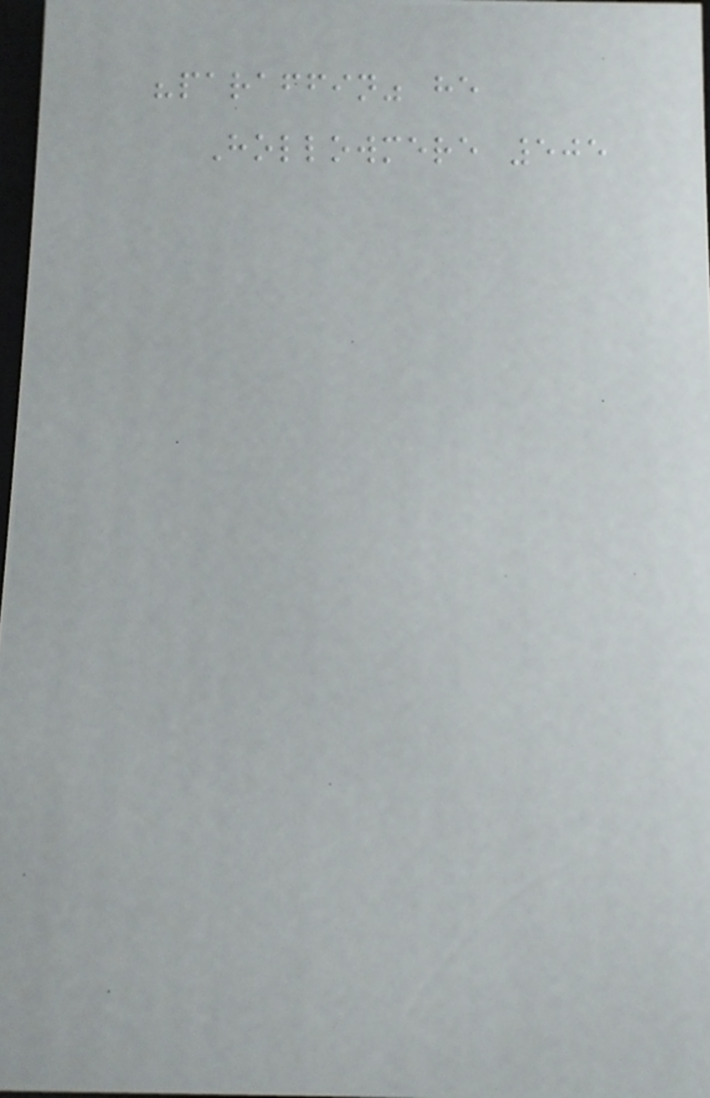"paraffin" he
Hollowmere 505
